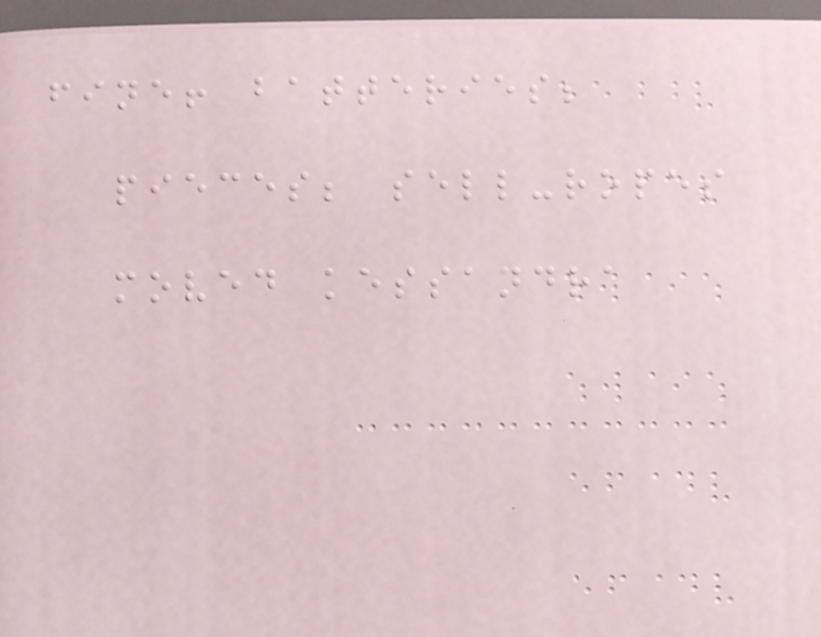fine! batteries;
pieces; sell-ropes
moved kessandra
